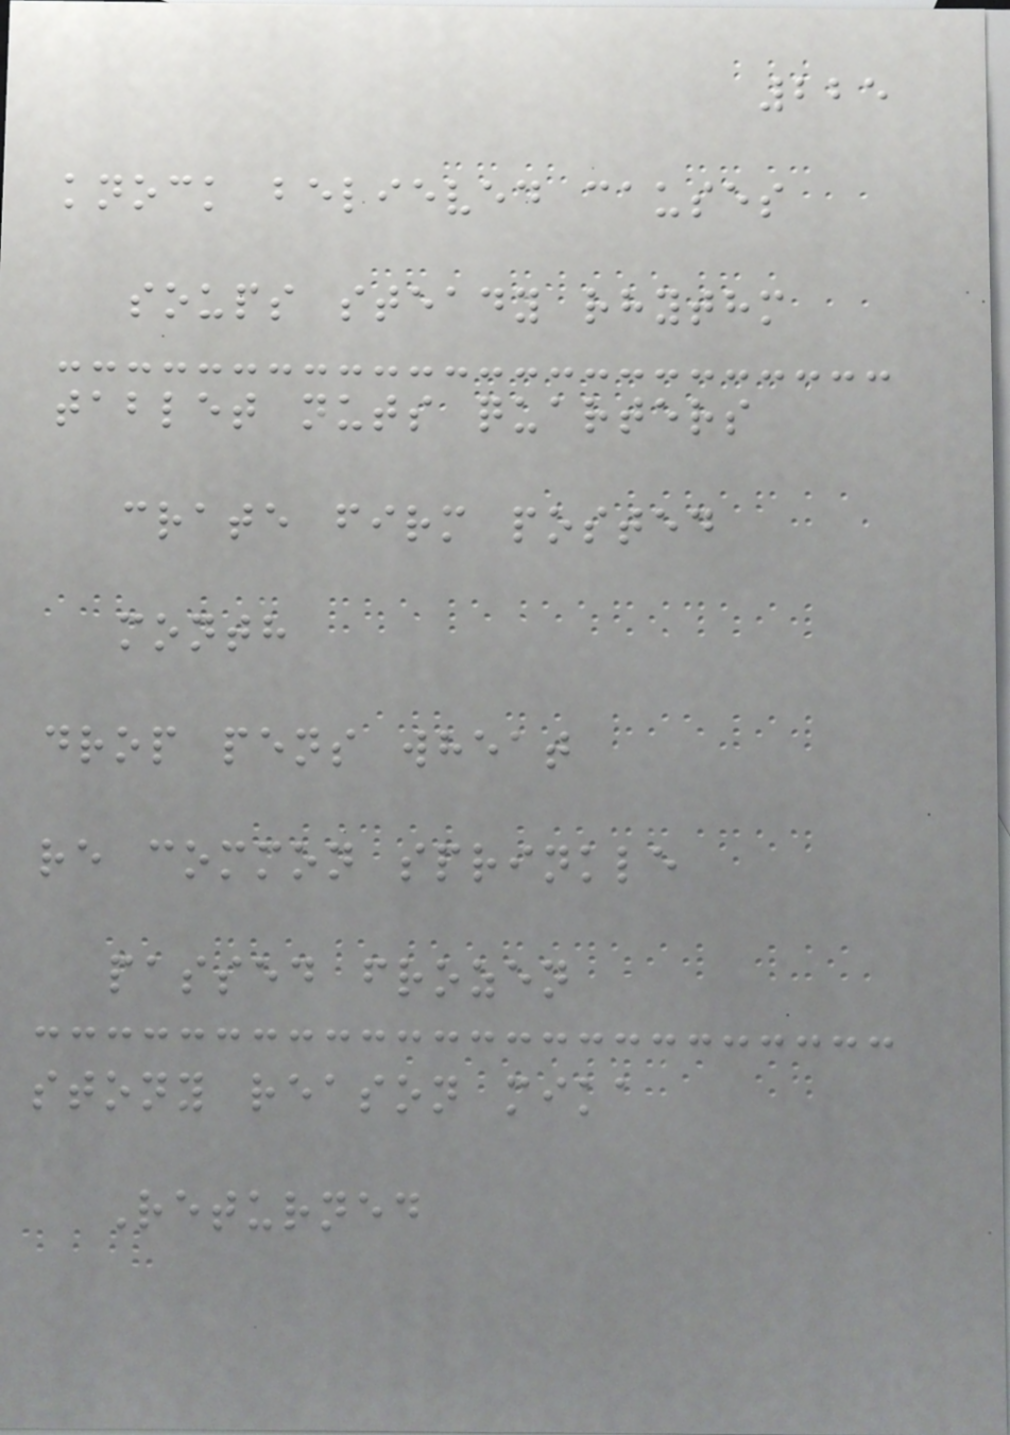225
knock believed causes
soups steady rhythm
tablet nuts quarters
crate firm posted
month
drop pens wheat
re common sprinkle
passed frozen
stony reason mika
Returned
